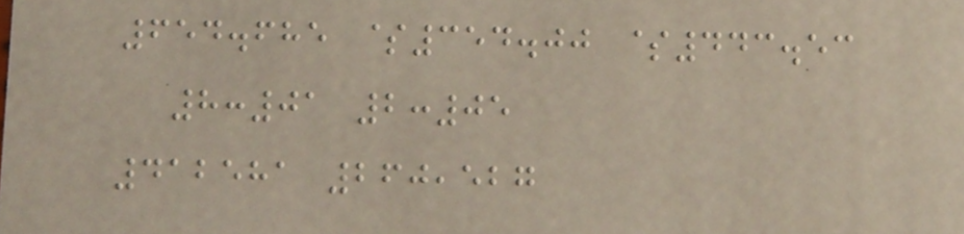654.685 $354.00 $443.53
8:01 2:05
412581 260,527
